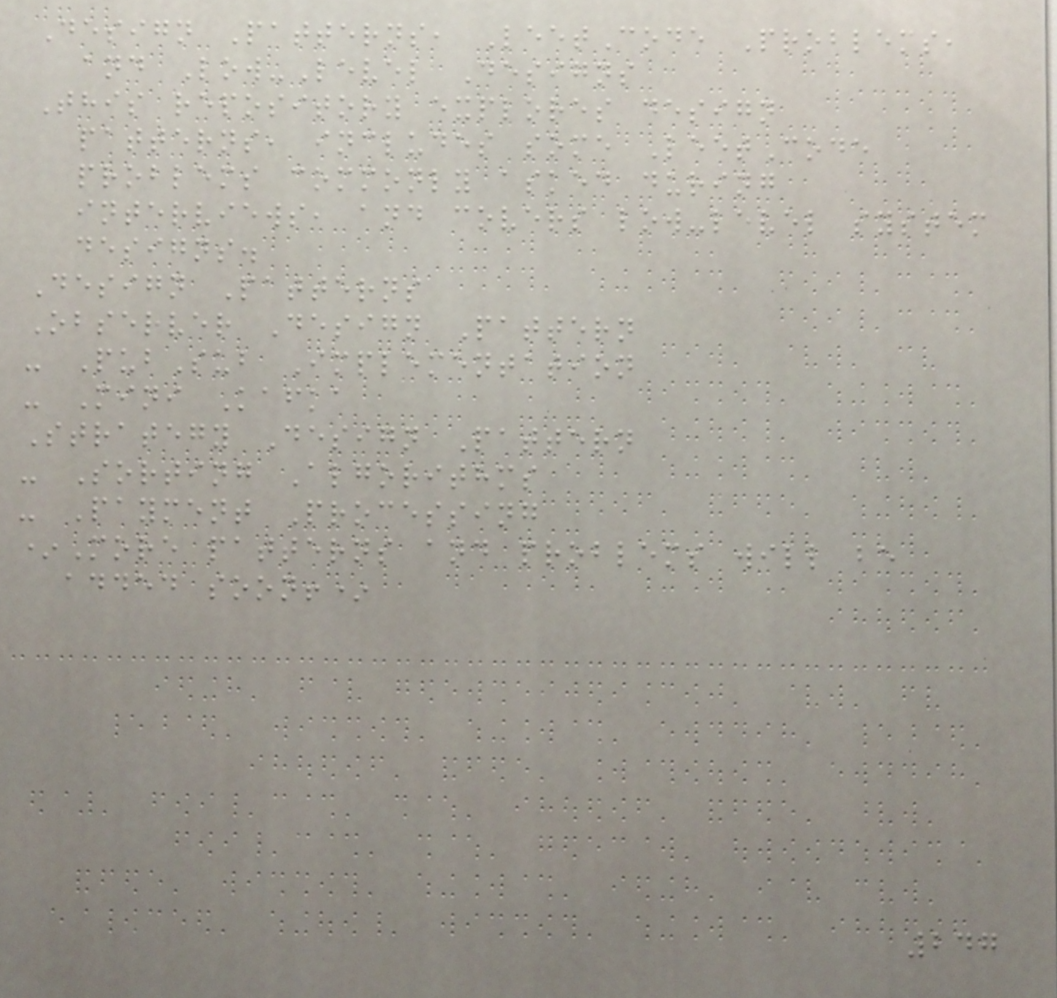Design Patterns, LeetCode Problems,
and Low-Level Designs
This repository explores design
patterns, includes some LeetCode
problems commonly asked during
interviews, and covers low-level system
designs.
Design Patterns
Observer Design Pattern
- PubSub Implementation
- Mini Kafka
Strategy Design Pattern
- Sorting Algorithms
- Payment Processing
*More patterns and problems will be
added soon!*
247
